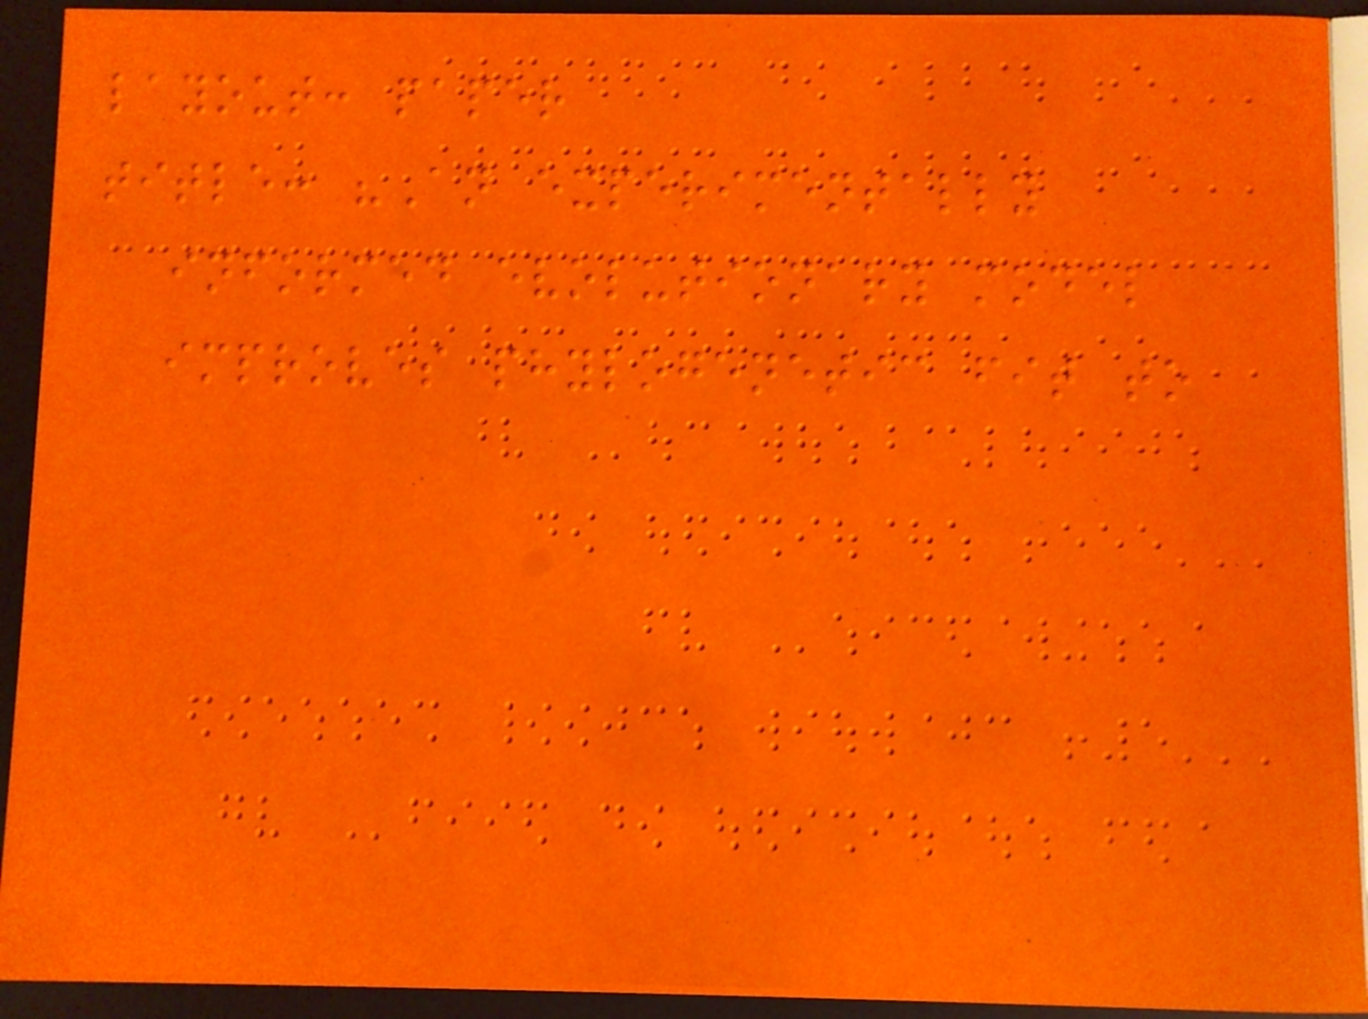layout: paper
title: "An experimentally
informed evolutionary model
improves phylogenetic fit to
